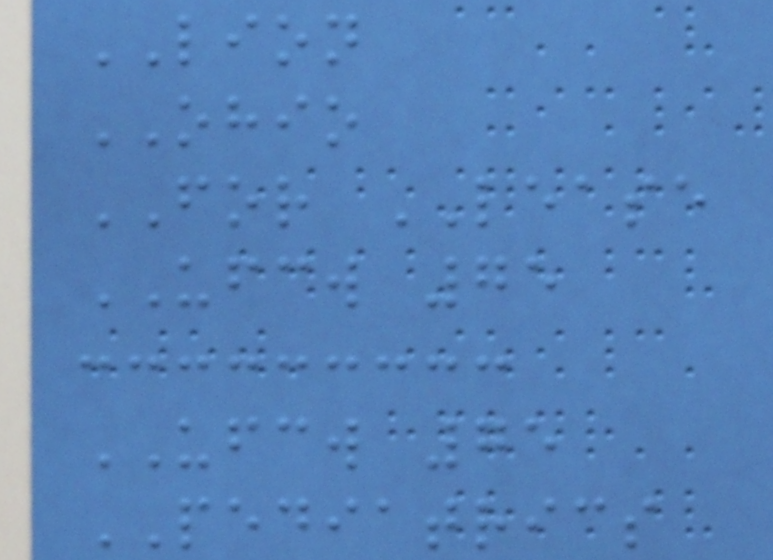LION
OHIO
FOR LEASE
UFCW 75
UFCW 75
PEDIATRICS
